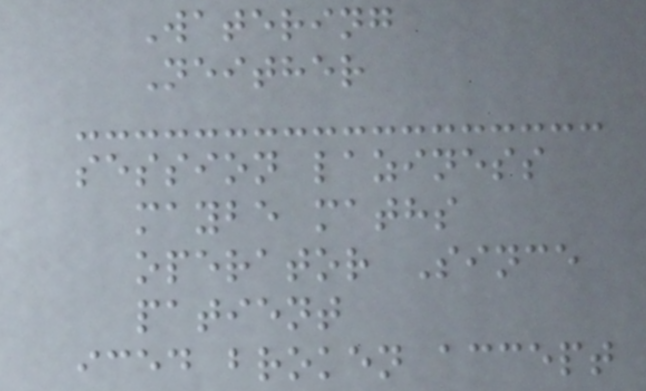Watering
Neither
session laziness
maybe maths
operator Since
patient
iced broken accept
